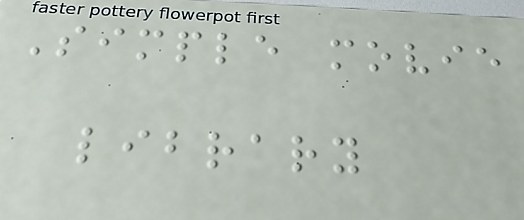Simple movie
library
